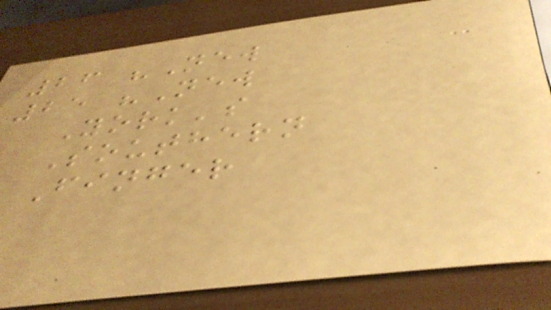26 "New
25 "New
York's
Southern
Finger
